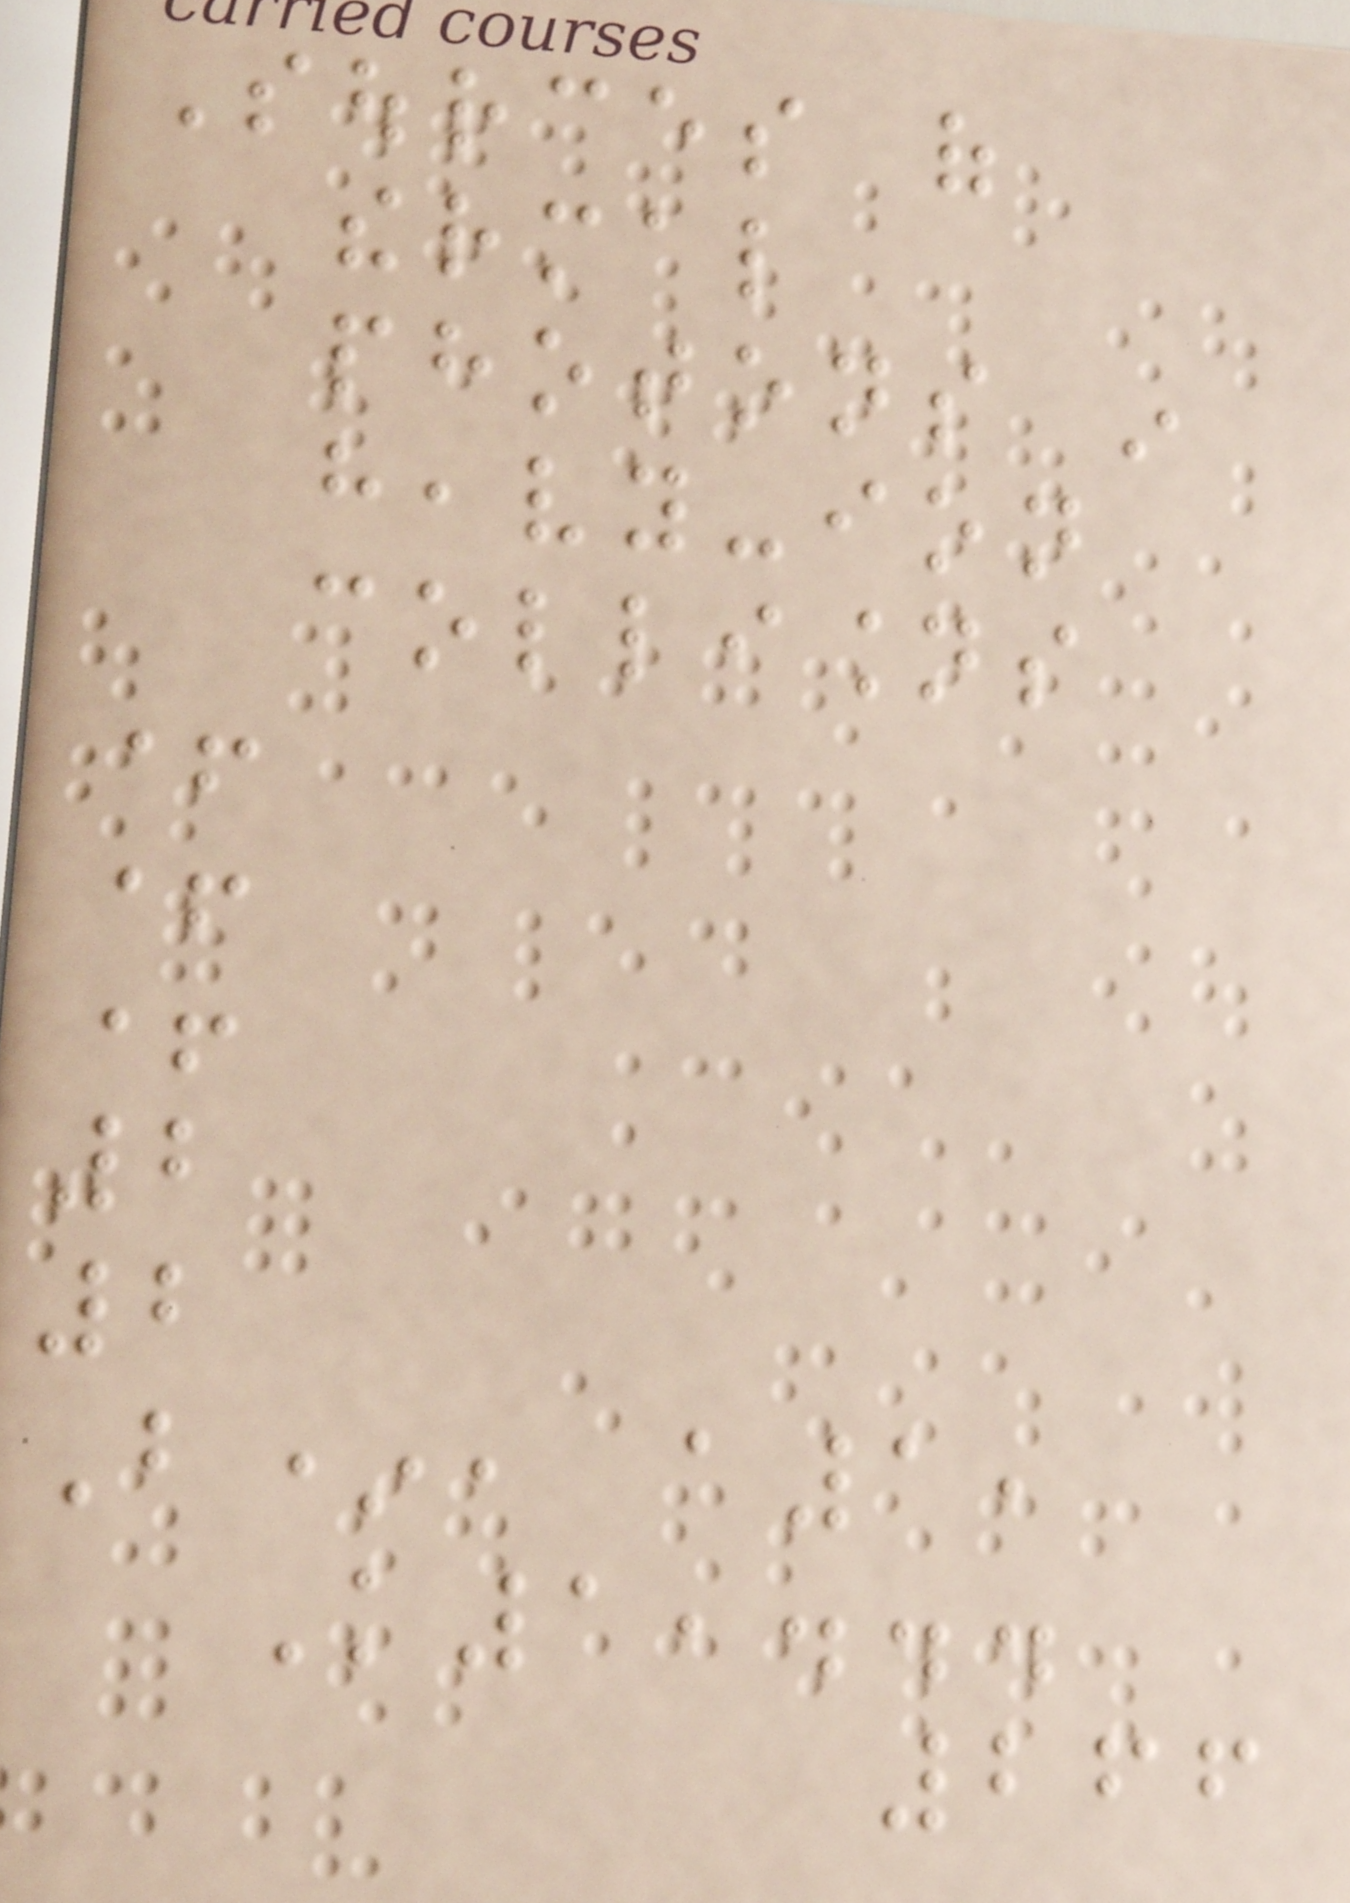Sources of
thermal
photons in
heavy-ion
collisions
+
+
+
2
2
B*, a1,
K1,...
266
